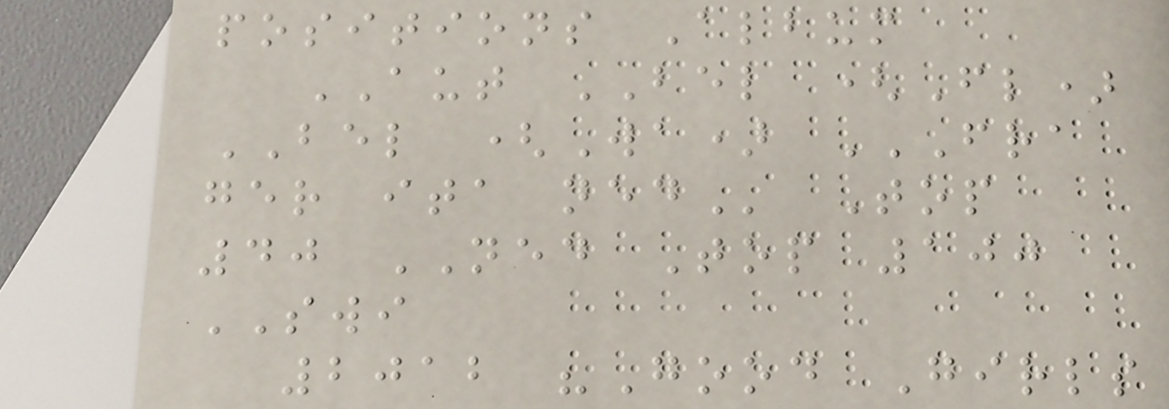positions Album
AUT BEL (Fl)
BEL (Wa) FRA
GER ITA NED Top
40 NED Top 100
SWI
2012 "Good Girls
